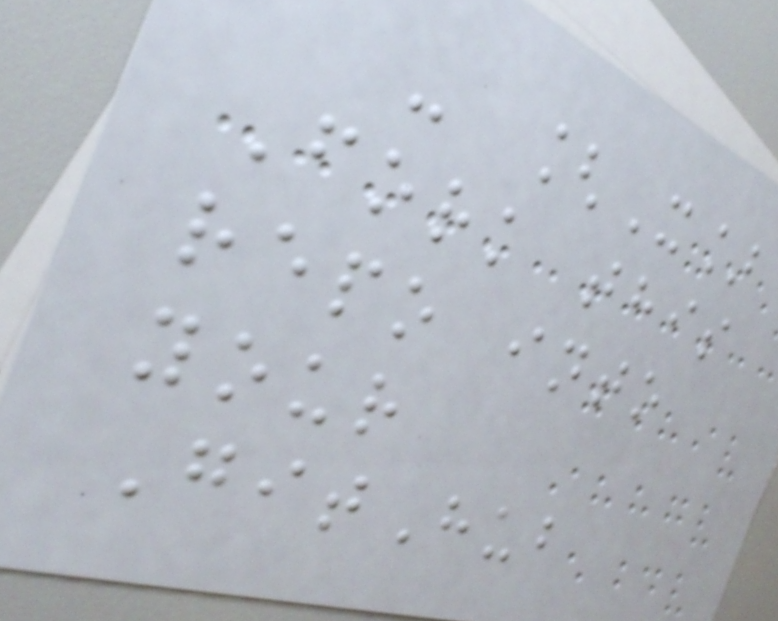- [X]
Fork this
repo into
your
GitHub
